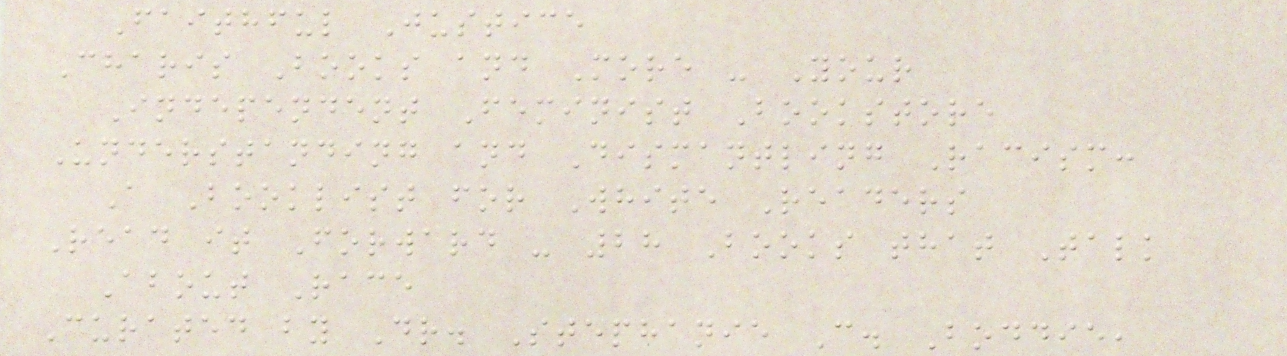Faithful Justice
Charis Books and More - Your
Independent Feminist Bookstore
Understanding and Dismantling Racism:
A Booklist for White Readers
Read it Forward - 28 Books that Talk
About Race
Curated by Dr. Stephanie C. Boddie,
